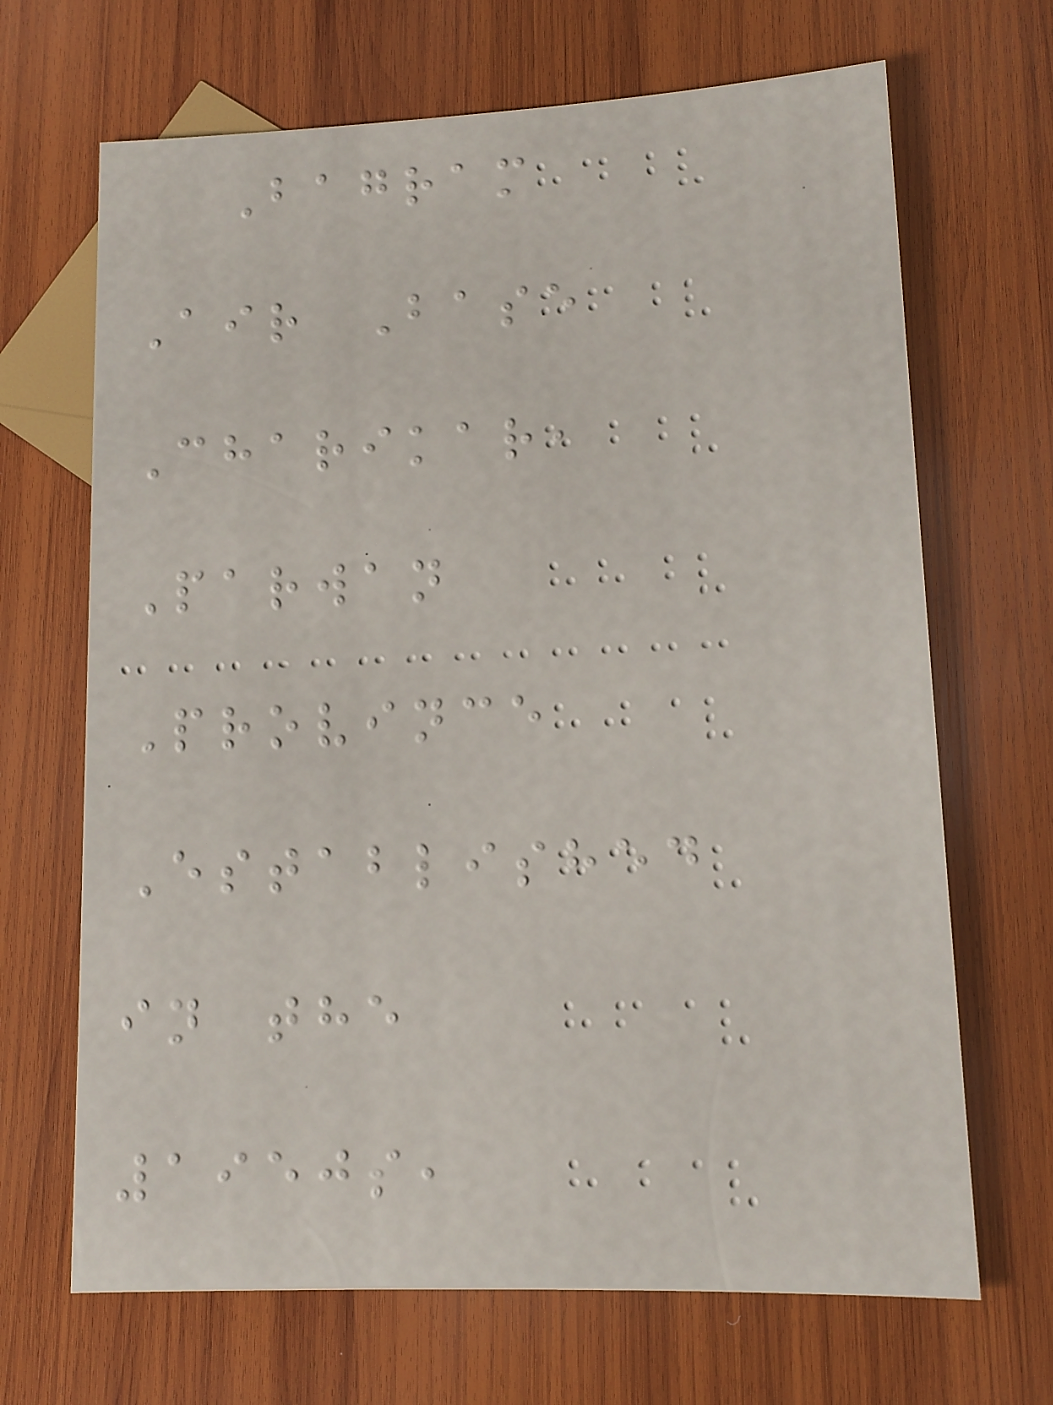Bagram
Air Base
Charikar,
Parwan
Province
Established
in the
1950s,
